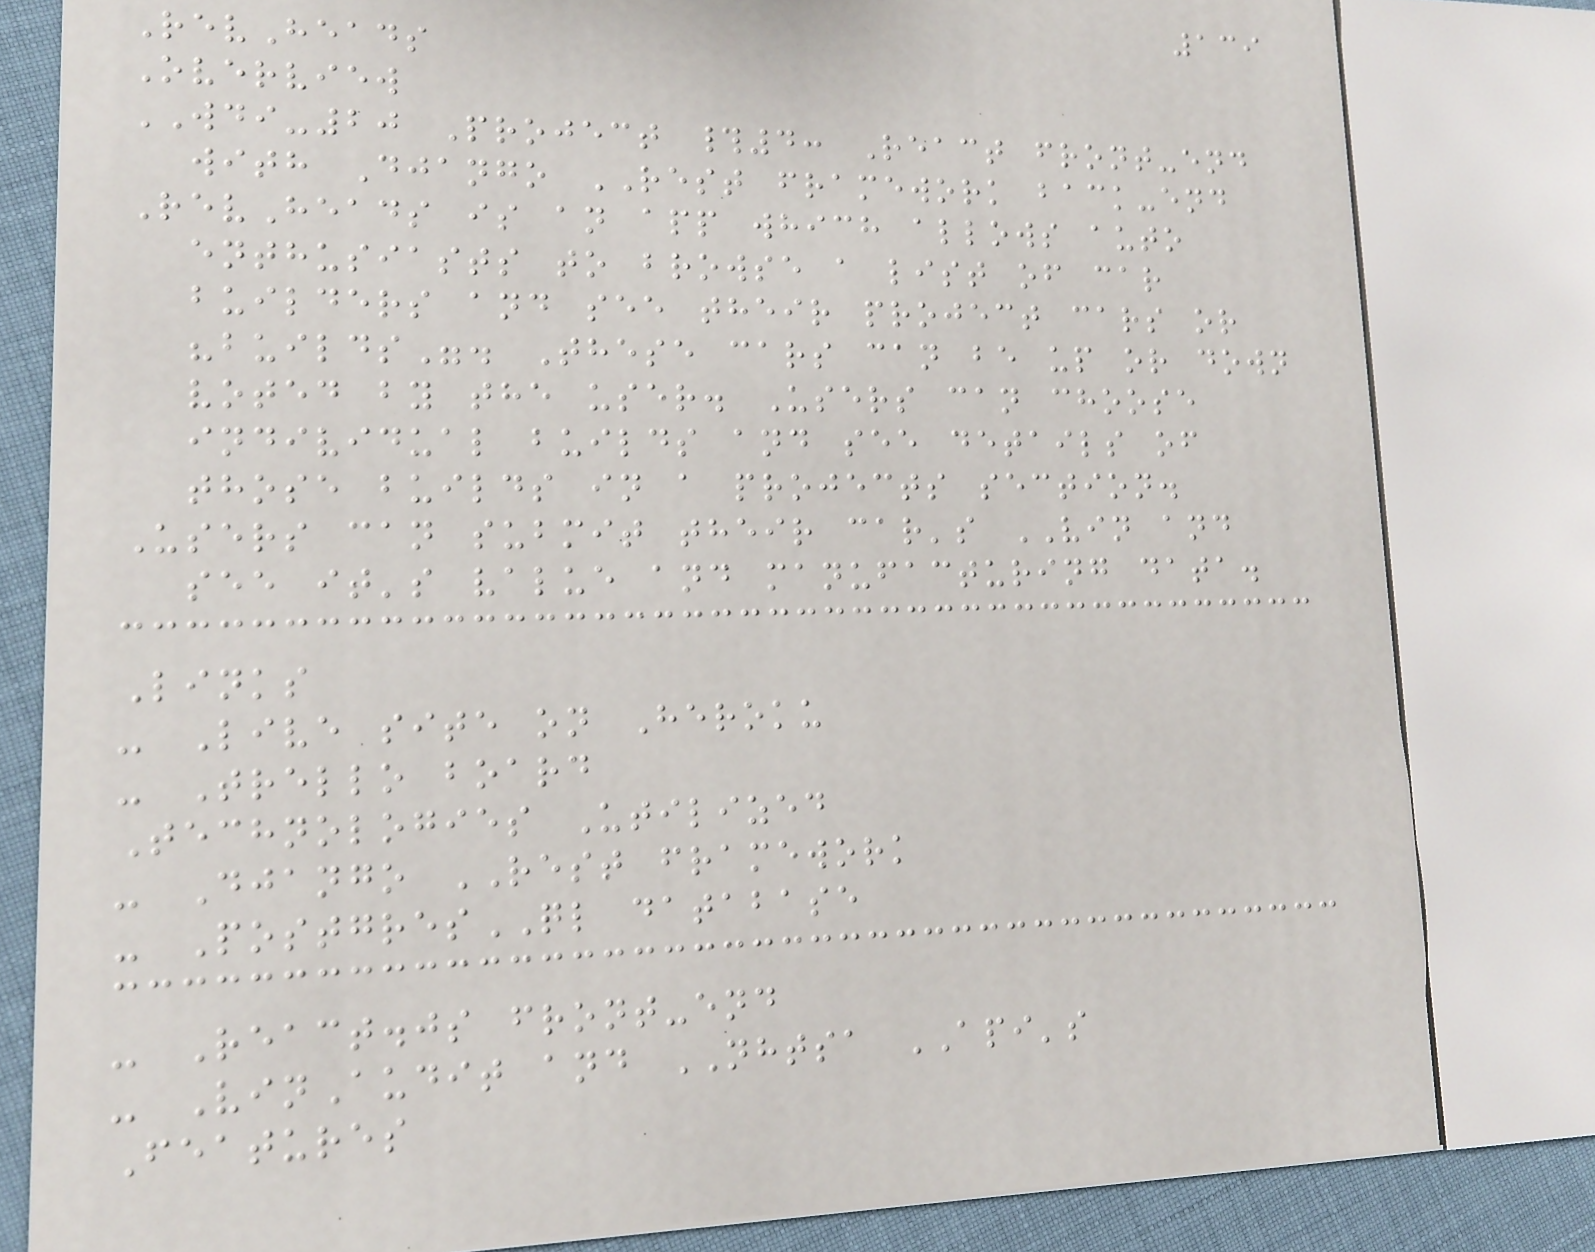139
RevHeads
Overview
WDI-20 Project #4: React front-end
with Django REST framework back-end
RevHeads is an app which allows auto
enthusiasts to browse a list of car
builders and see their project cars or
"builds". These cars can be up or down
voted by the user. Users can choose
individual builds and see details of
those builds in a projects section.
Users can submit their car's VIN and
see it's value and manufacturing data.
Links
- Live site on Heroku
- Trello board
Technologies Utilized
- Django REST framework
- PostgresQL database
- React.js front-end
- VinAudit and NHTSA API's
Features
